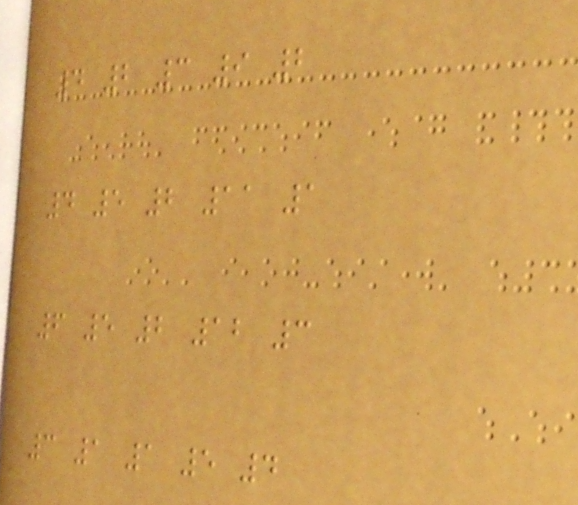4 2 3 9 2
4 5 2 11 1
6 5 2 12 3
3 1 1 5 4
